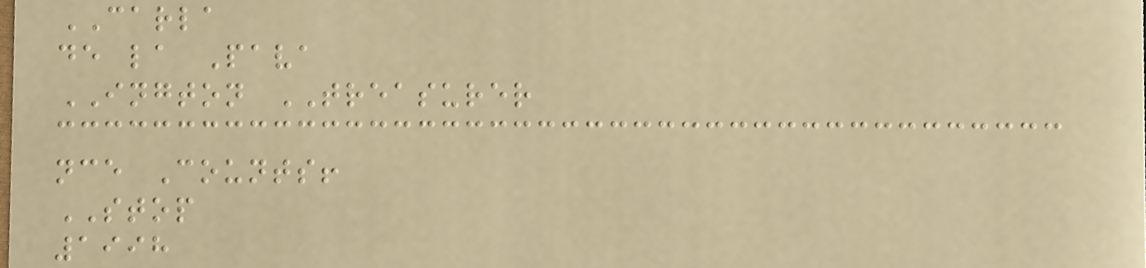CARLA
de la Pava
INGTON TREASURER
nce Counts!
STOP
1998
